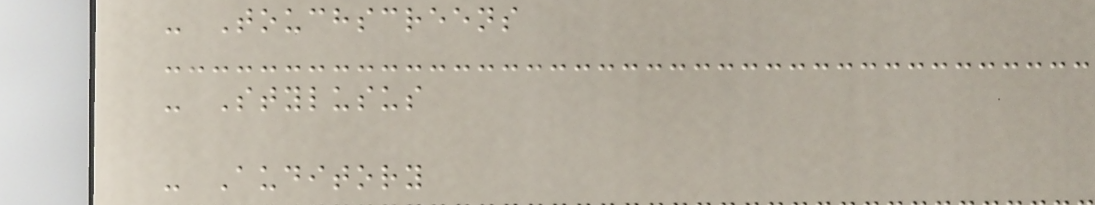- Touchscreens
- Stylusus
- Auditory
